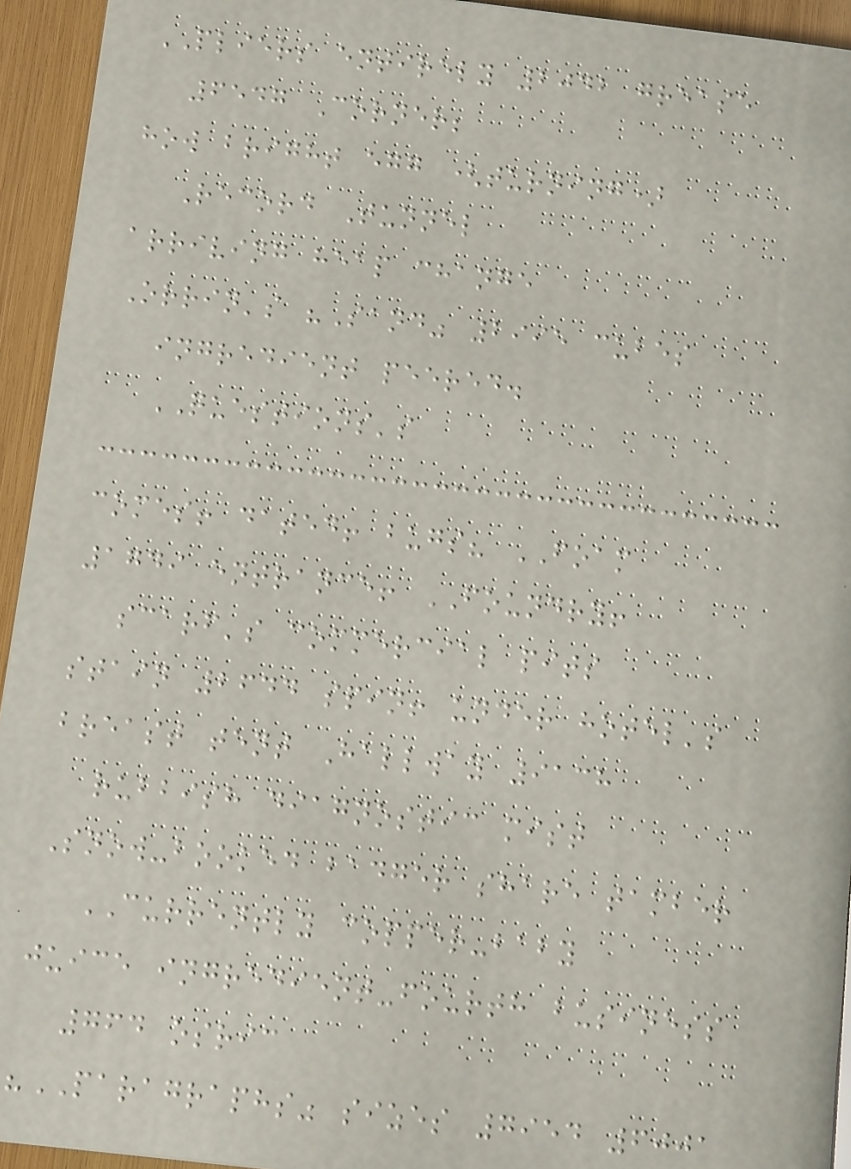PLIERS entirely 2042 grease
6547 Corner;
how bright egg (turning)
Record Tunnel
arriving heap change
Orrin's "Sand" 2995 cubes
ingredient peered.
QUESTIONS's
comes! dated! bugs? FOAM
1749 entrance! FOUNDRY!
scarf's commercial pits
stain 2644 spin! under hotel's
breast tent Hallway 9138
rubbish diagnostic mist
Snow-booked badger share tamber
CURRENTLY copper-baby
juice ingredient-fourth business
764 osric
"PARAGRAPHS" sizes 7954 6001
